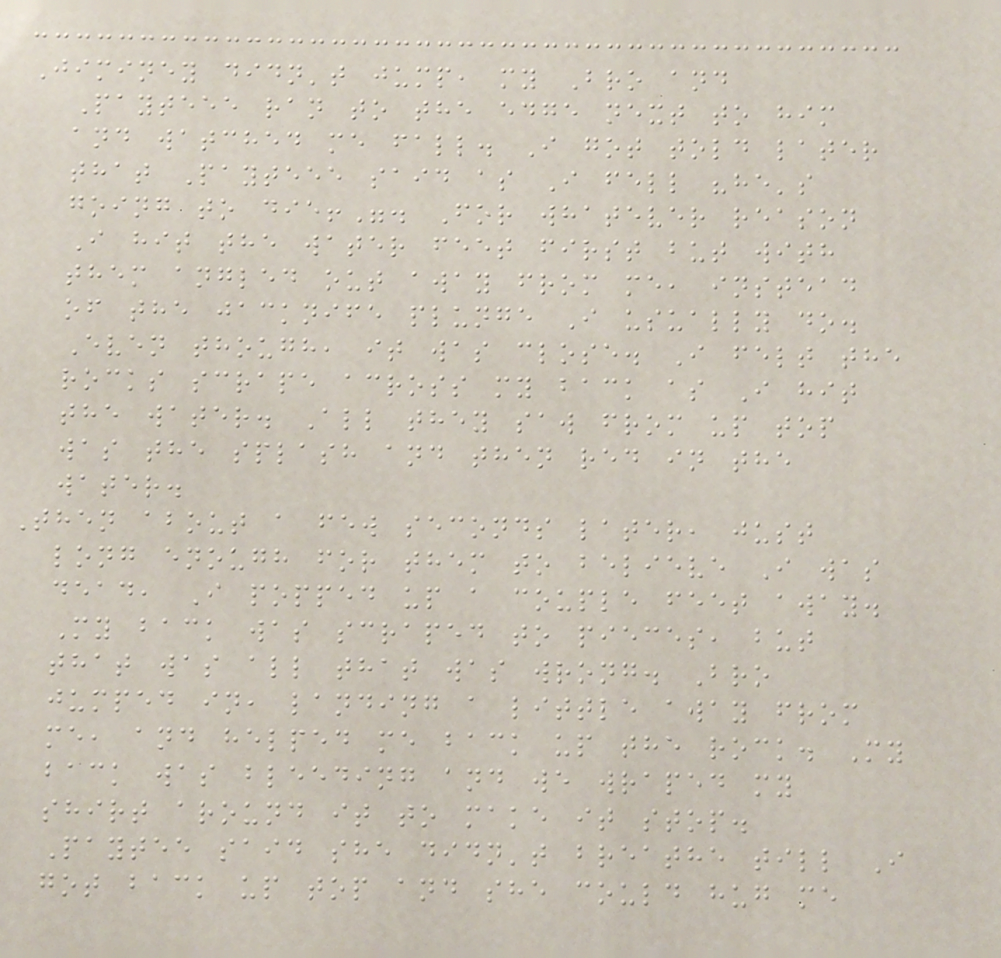Jiminey didn't jump, my Bro and
Payteee ran to the edge next to him
and watched me fall. I got told later
that Payteee said as I fell "he's
going to die!". For whatever reason
I hit the water feet first but with
them angled out away from me, instead
of the jacknife plunge I usually do.
Even though, it was close. I felt the
rocks scrape across my back as I hit
the water. All they saw from up top
was the splash and then red in the
water.
Then about a few seconds later, just
long enough for them to believe I was
dead, I popped up a couple feet away.
My back was scraped to pieces, but
that was all that was wrong. Bro
jumped in, landing a little away from
me, and helped me back up the rock. My
back was bleeding and we wraped my
shirt around it to make it stop.
Paytee said she didn't breathe till I
got back up top and she could hug me
